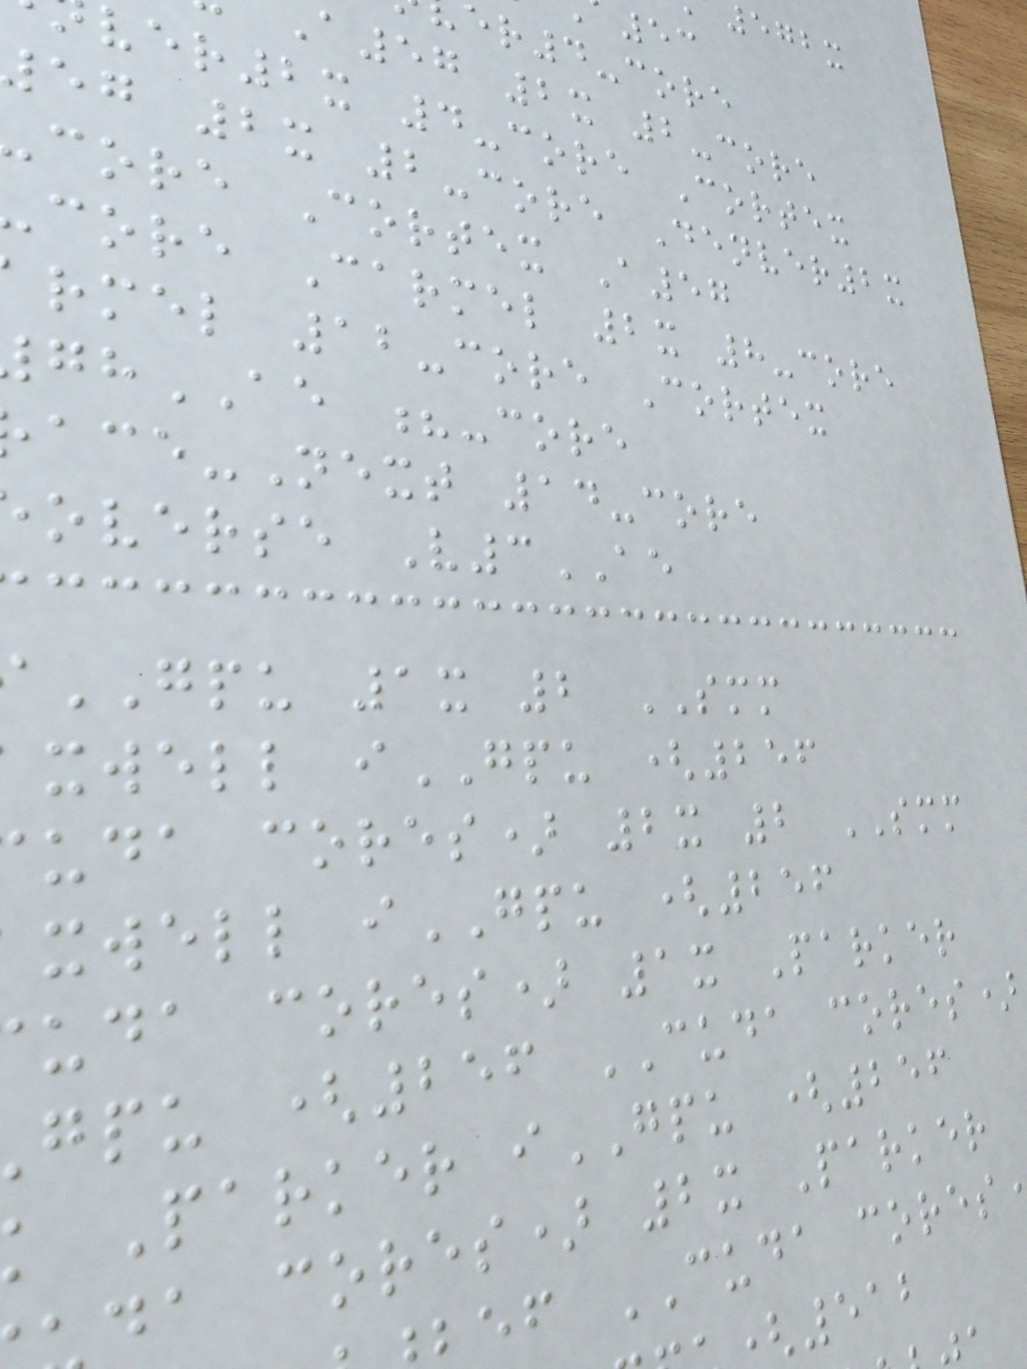er4-core
a57 2x 2-core
ver2x 4-core Cortex
eg 2x 2-core Denver2x
core Cortex A57
core Carmel 2x 8-core
rmel 12-core Cortex
AE ?-core
ace-Next 14-core
overse V3AE
GPU 1x 2 SMM
xwell iGPU (256
uda cores) 2x 2 SMM
xwell iGPU (256
uda cores) 1x Parker
gpu (256 CUDA cores)
Parker iGPU (256
da cores) 2x Parker
ef CUDA cores
